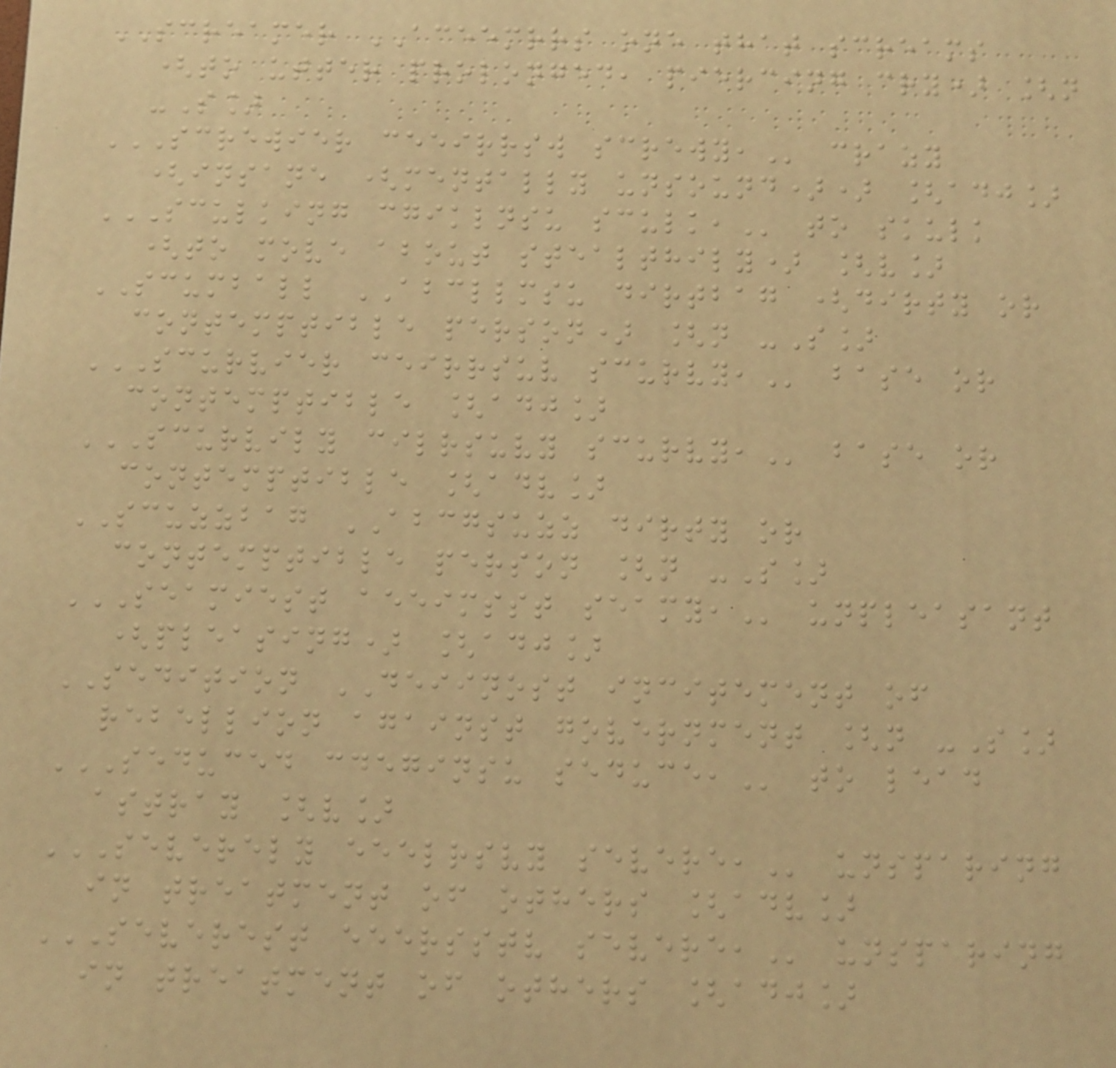SCREAMER ACEEMRRS one that screams
(to utter prolonged, piercing cry) [n
-S]
SCREWIER CEEIRRSW SCREWY, crazy
(insane (mentally unsound)) [adj]
SCULKING CGIKLNSU SCULK, to skulk
(to move about stealthily) [v]
SCUMBALL ABCLLMSU dirtbag (dirty or
contemptible person) [n -S]
SCURVIER CEIRRSUV SCURVY, base or
contemptible [adj]
SCURVILY CILRSUVY SCURVY, base or
contemptible [adv]
SCUZZBAG ABCGSUZZ dirty or
contemptible person [n -S]
SEAMIEST AEEIMSST SEAMY, unpleasant
(pleasing) [adj]
SEDITION DEIINOST incitement of
rebellion against government [n -S]
SEDUCED CDEGINSU SEDUCE, to lead
astray [v]
SEVERELY EEELRSVY SEVERE, unsparing
in treatment of others [adv]
SEVEREST EEERSSTV SEVERE, unsparing
in treatment of others [adj]
